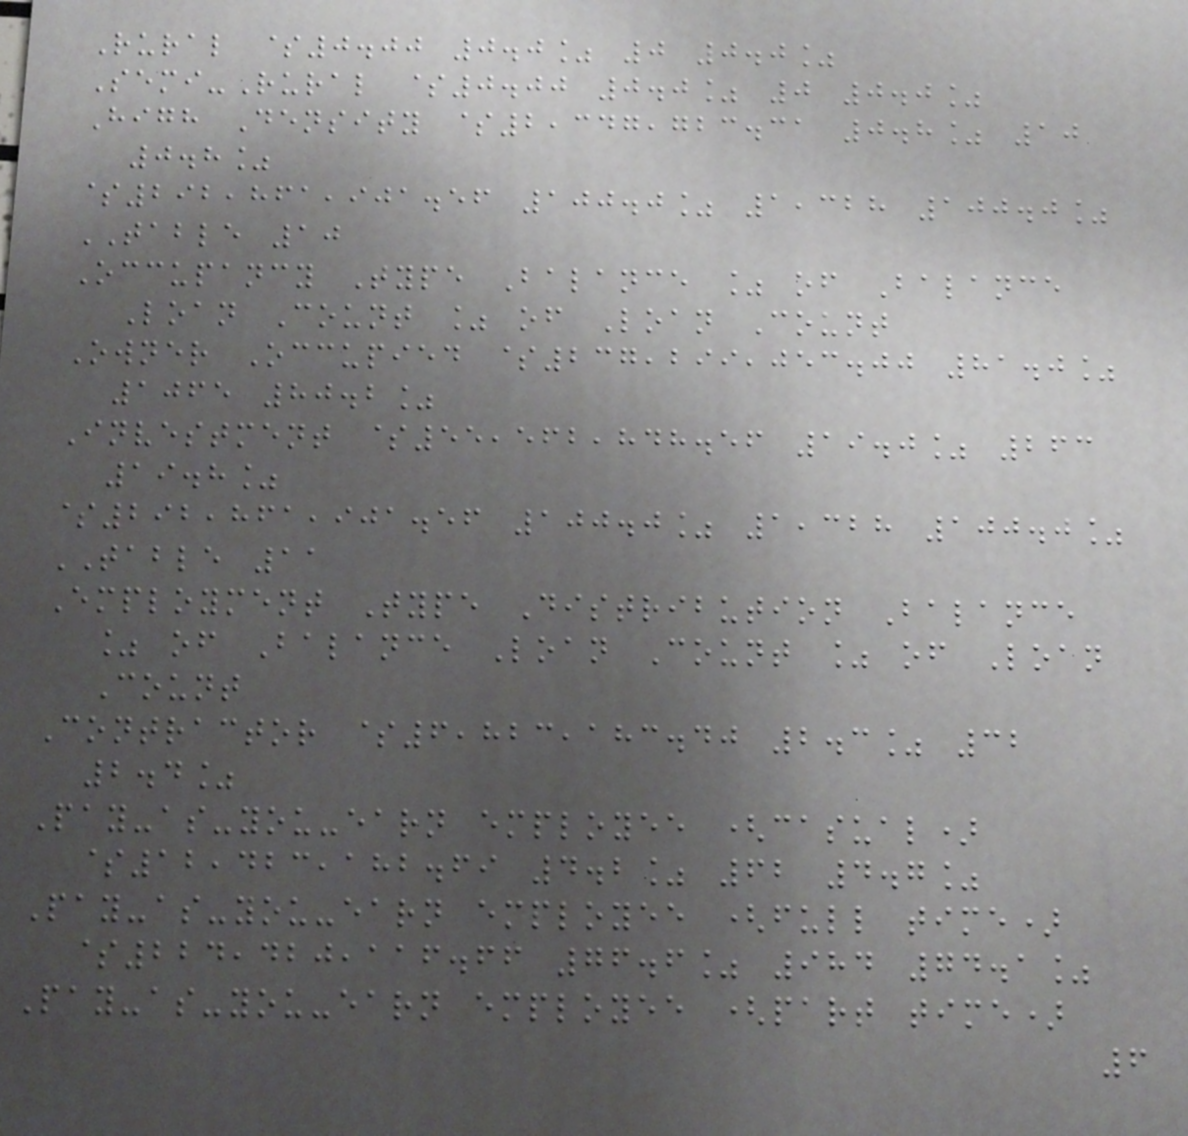Rural $0.00 0.0% 0 0.0%
Semi-Rural $0.00 0.0% 0 0.0%
High Density $2,347,723.31 0.8% 10
0.8%
$292,861,901.56 100.0% 1,328 100.0%
TABLE 10
Occupancy Type Balance % of Balance
Loan Count % of Loan Count
Owner Occupied $237,299,053.00 81.0%
1065 80.2%
Investment $55,562,848.56 19.0% 263
19.8%
$292,861,901.56 100.0% 1,328 100.0%
TABLE 11
Employment Type Distribution Balance
% of Balance Loan Count % of Loan
Count
Contractor $6,823,183.40 2.3% 32
2.4%
Pay-as-you-earn employee (casual)
$12,423,182.69 4.2% 62 4.7%
Pay-as-you-earn employee (full time)
$224,420,116.66 76.6% 984 74.1%
Pay-as-you-earn employee (part time)
6
